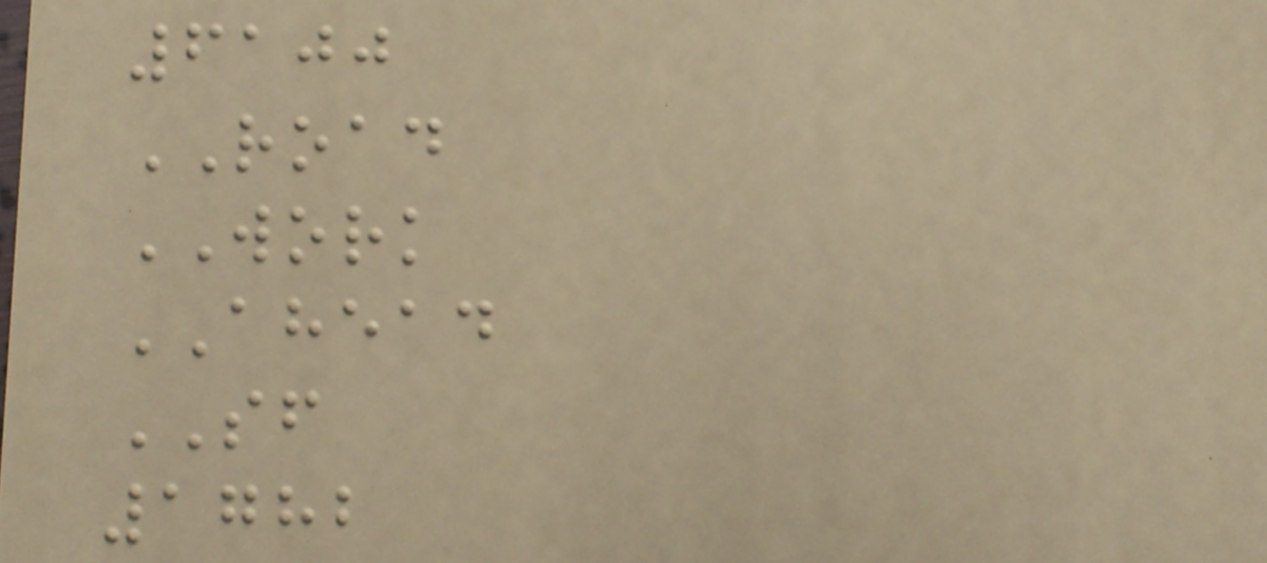6100
ROAD
WORK
AHEAD
SF
1782
